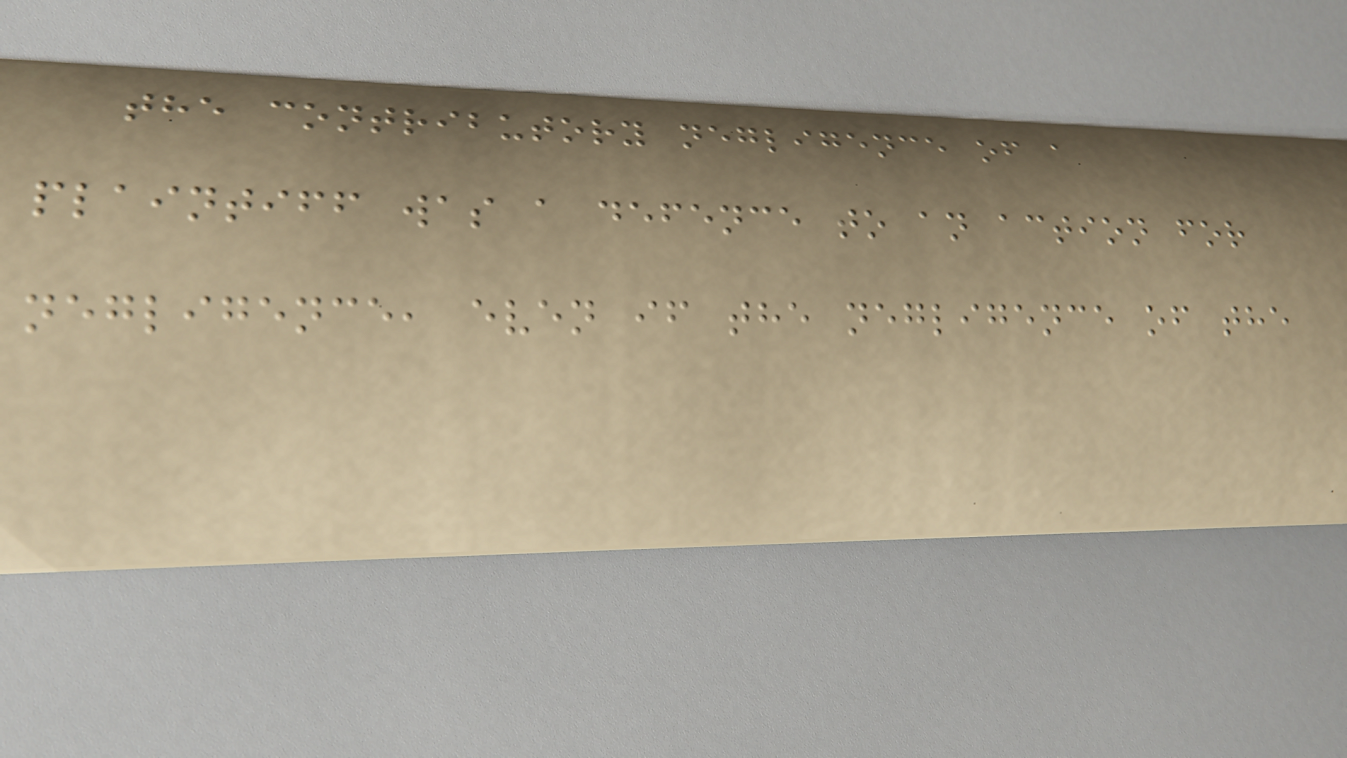the contributory negligence of a
plaintiff was a defence to an action for
negligence, even if the negligence of the
